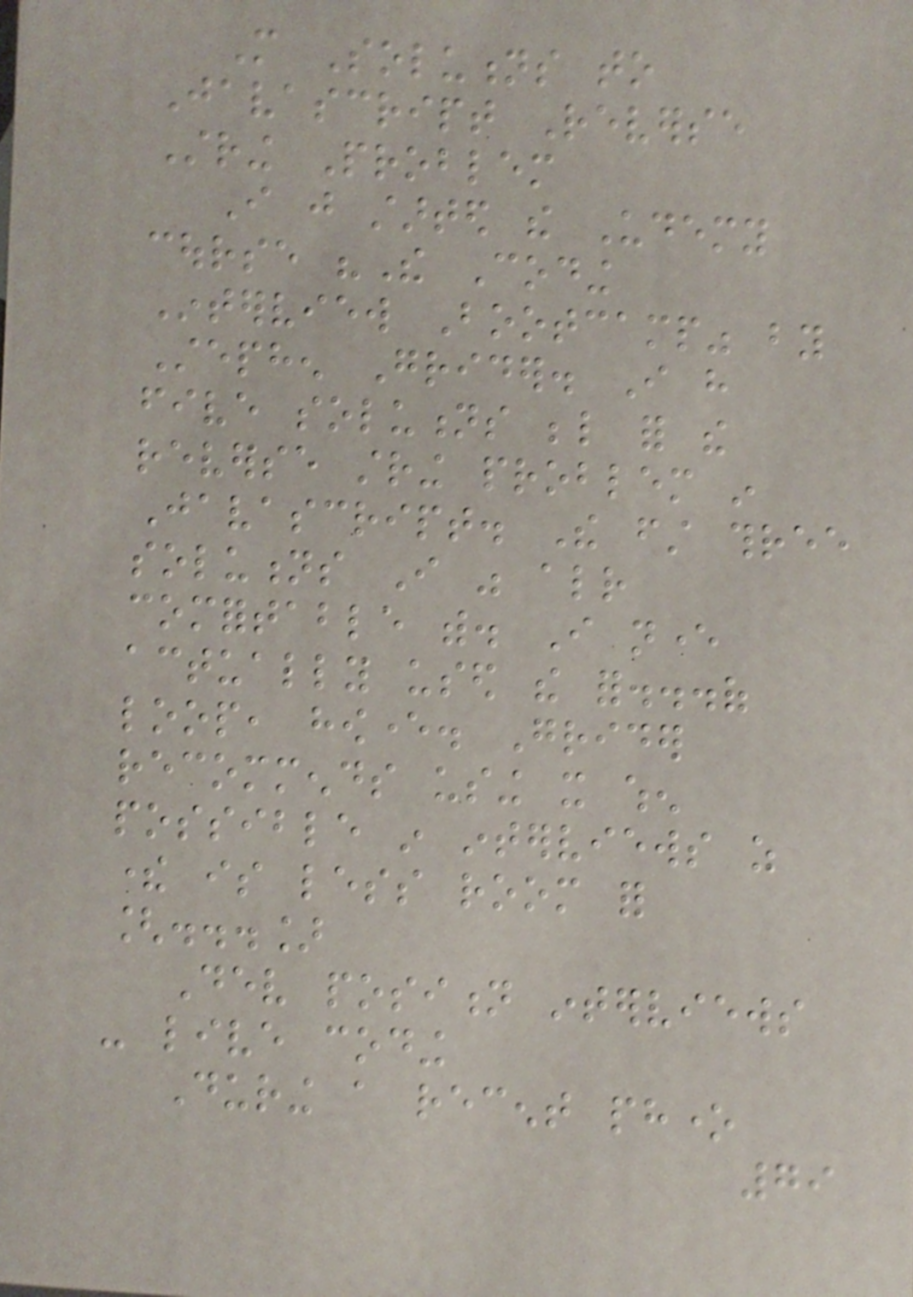More Solutions to
Javascript Reverse
String Problem
I just started the Udemy
course "The Coding
Interview Bootcamp" by
Stephen Grider. I have
five solutions below for the
reverse string problem in
Javascript. The first three
solutions I was already
comfortable with. I never
actually used the for...of
loop, however. Grider
recommends using it when
possible in interviews as
there is less room for
[...]
Dev position interviews
- live coding
During a recent phone
79
